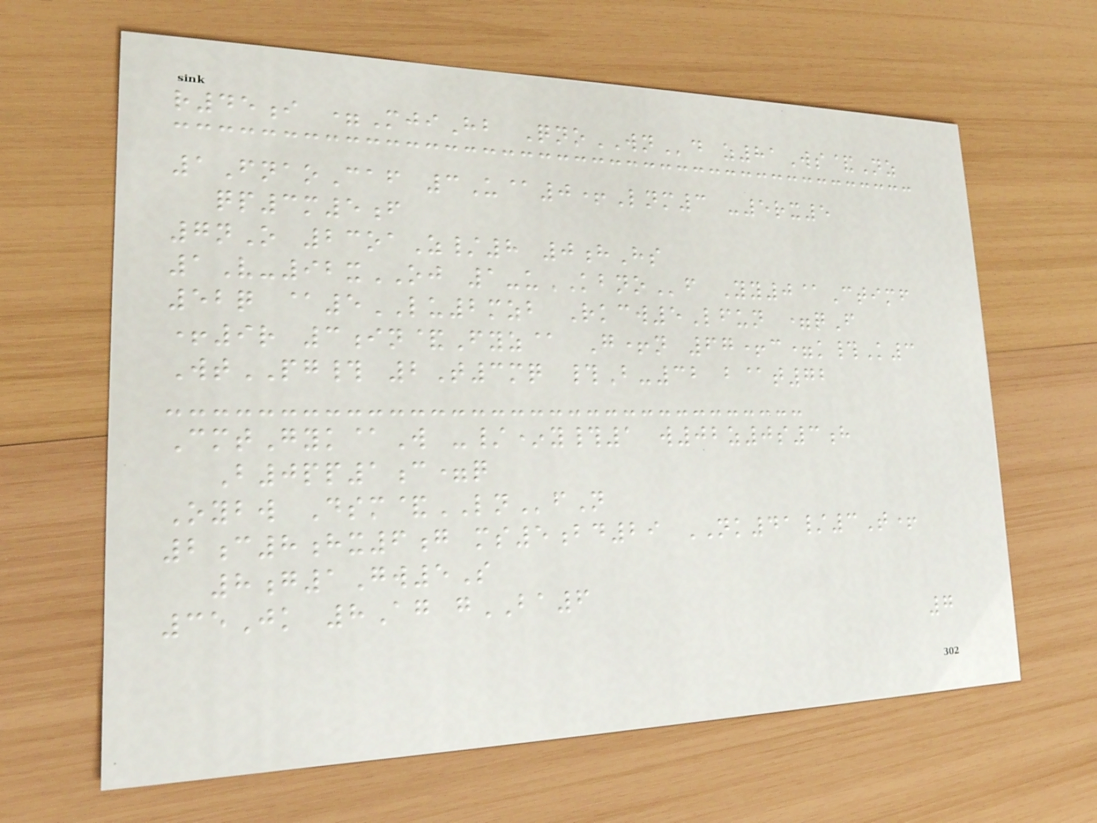r45i =MjiHb QnoWNd z81Ws&Nz
1FnaoCaf 3U@0+Lnm3 -5rx5
qp3m5f
7nO 23oaZ/8 0hHs
1V-92xOJ 1-uKBNOf Yy0@Ctimf
52q @5LU2mzb Rkcw5Lfun =qF
+9r 3in&Fyz@ G+n 67+c=k#K3
WtPG# 2T3mq #B-32 b@t72
CmtGyk@W -/*y#1 w02z0s3h
B0pp1c=q
Oybw Dsm&LNfN
2c8hx6g ms5bd29 NK41/3T+
8g1Gw5S
35Jk 8Ag gBA6
7
